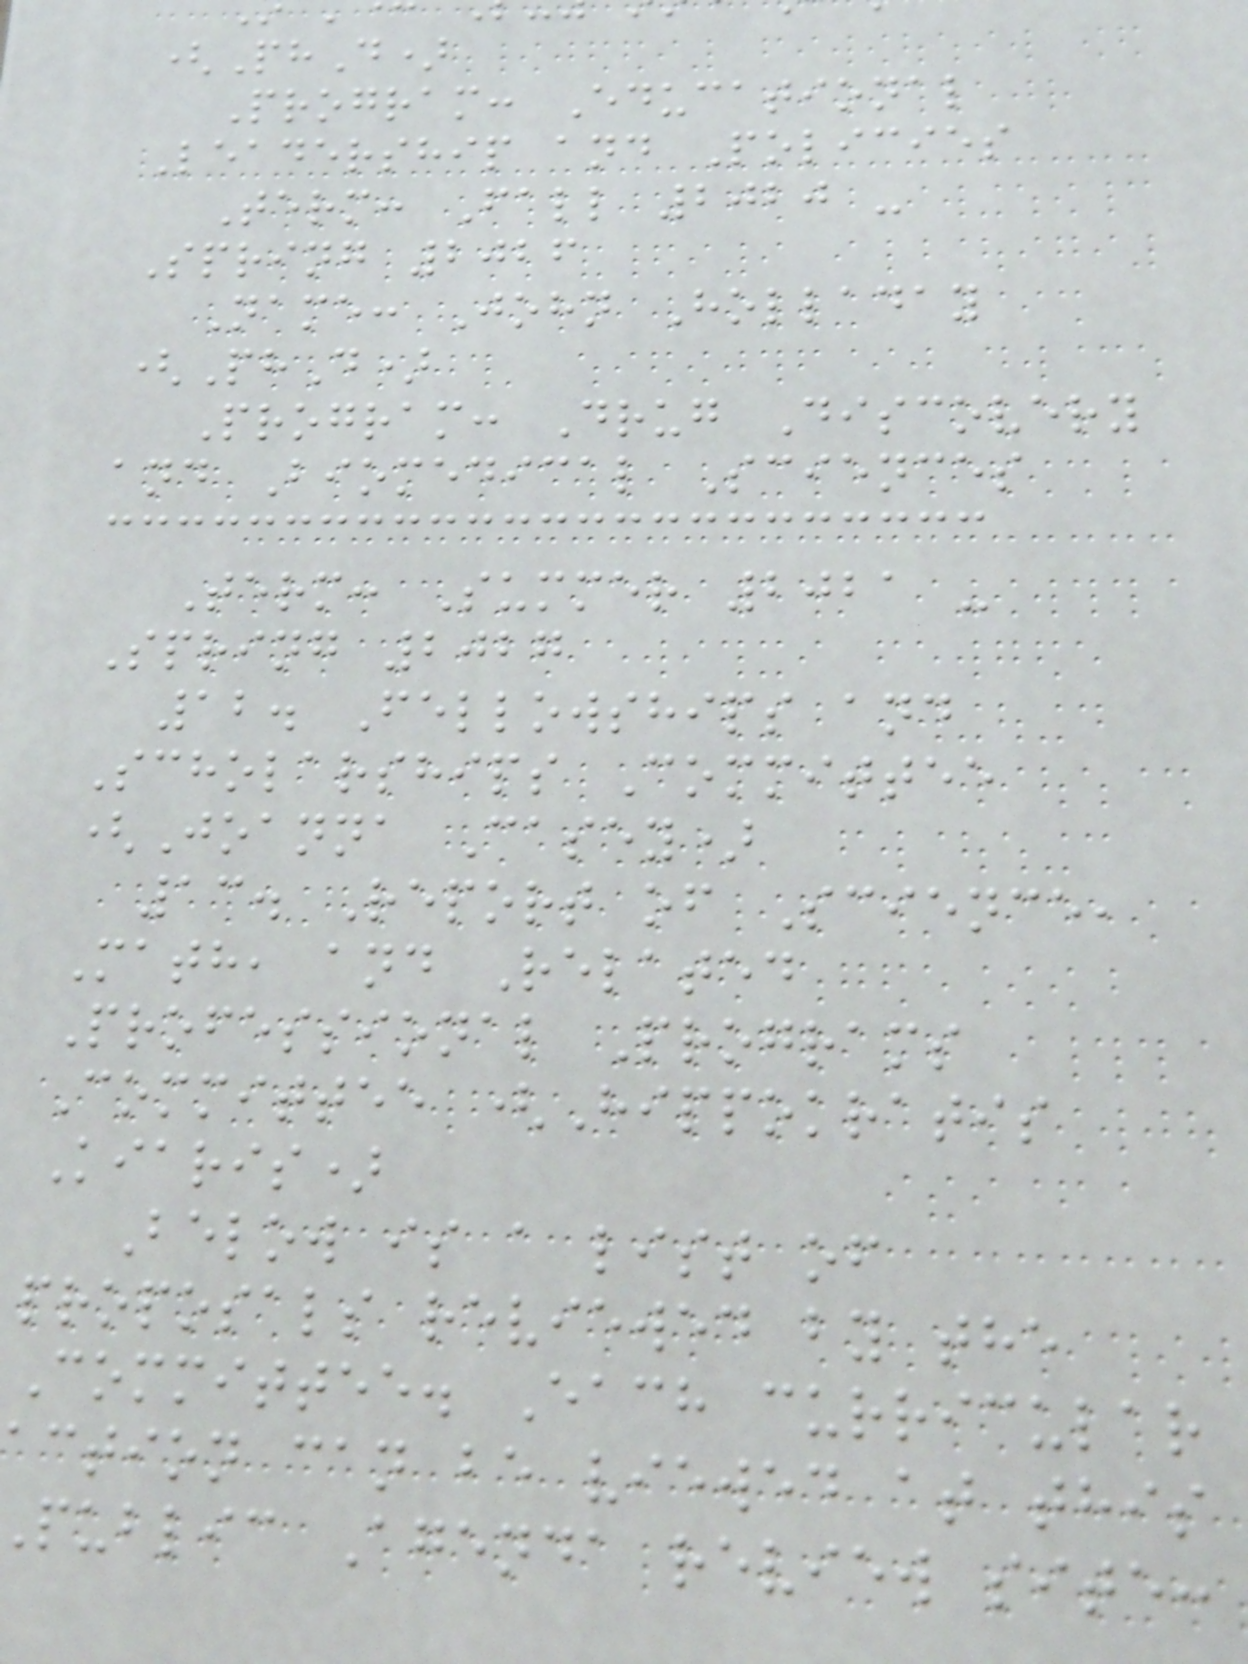(PhD)
Program: Educational
Leadership and Policies
Term: Fall 2020 -
Spring 2026
Name: John Holladay
(PhD)
Program: Drug Discovery
and Biomedical Sciences
Term: Summer 2021 -
Spring 2027
12. Fellowships and
Scholarships Committee
(Joanna Casey)
13. Report of Science,
Math, and Related
Professional Programs
Committee (Hippokratis
Kiaris)
Below is a list of
proposals reviewed by the
Committee. Each curricular
action can be viewed at this
public Agenda review site:
